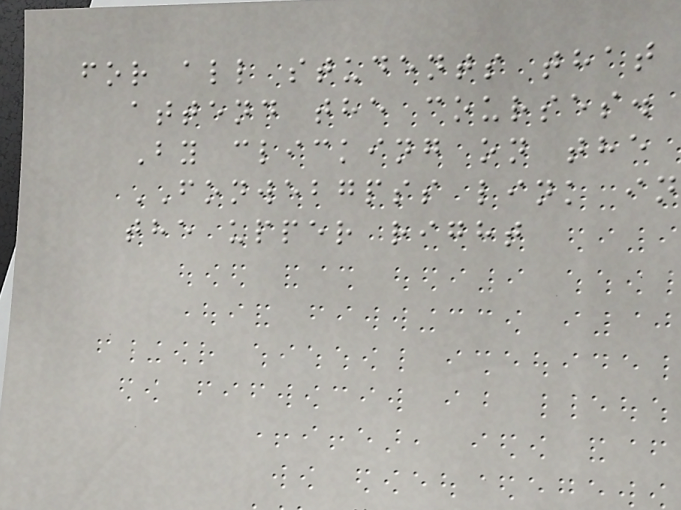for all students that
attend the courses.
By clicking on the
FONWEBGPSS link in
the upper right
